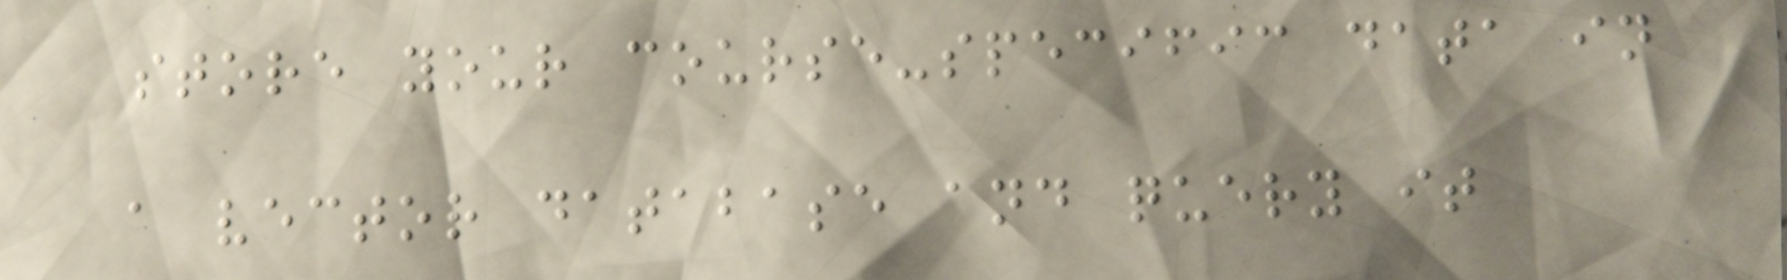store your course-specific data in
a vector database and query it
